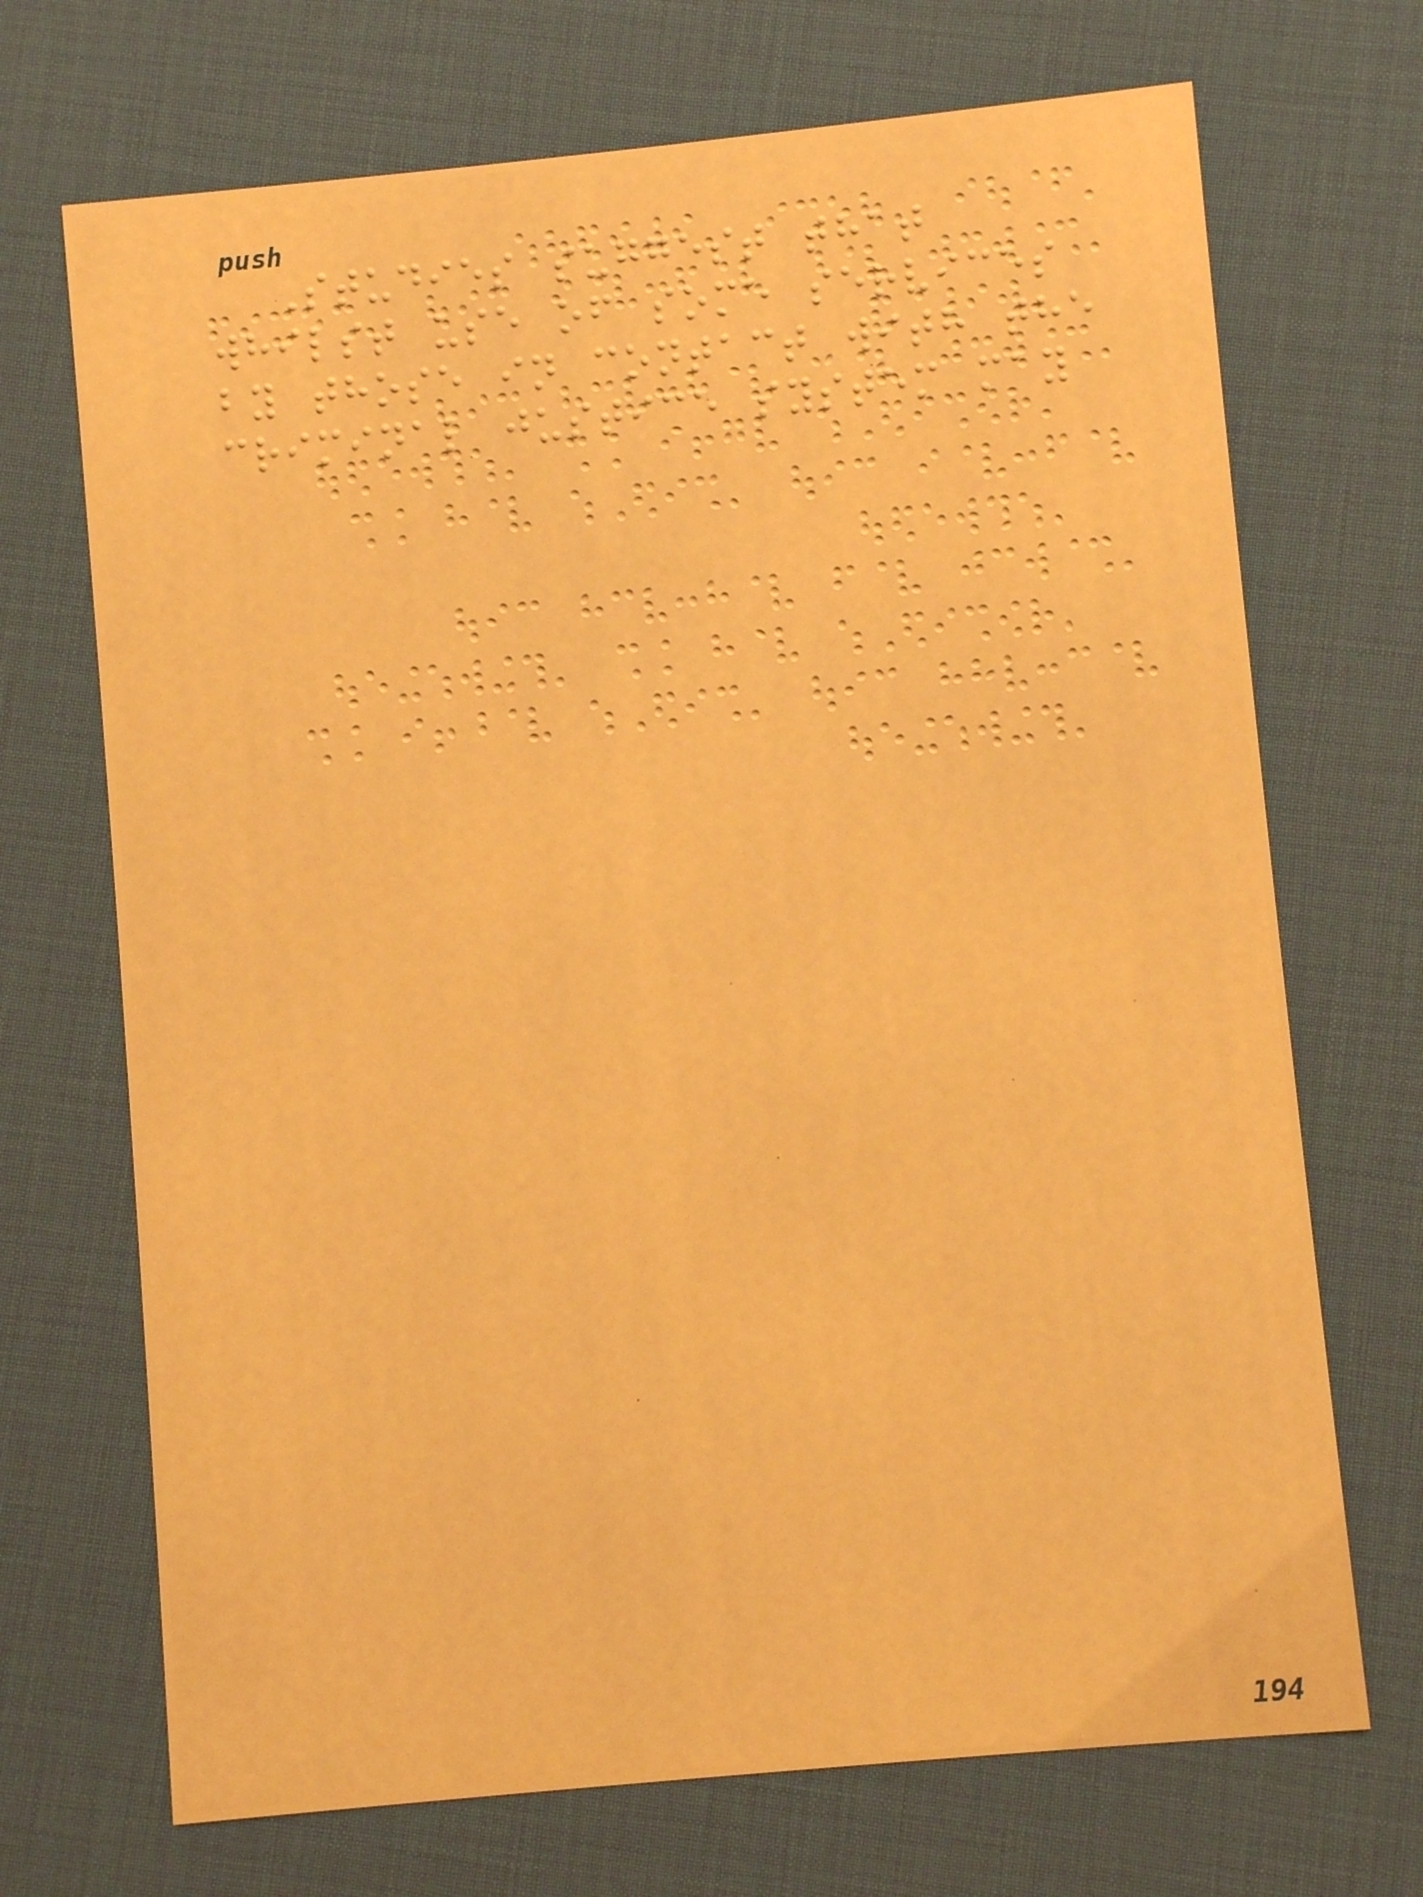Studies suggest that
whilst use of some services
by those in contact with the
criminal justice system may
